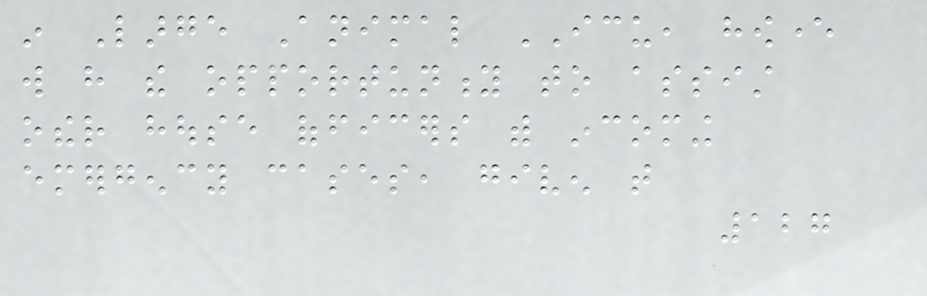in Large Animal ICU, however
will have the opportunity to assist
other house officers with incoming
emergency cases, given that
127
